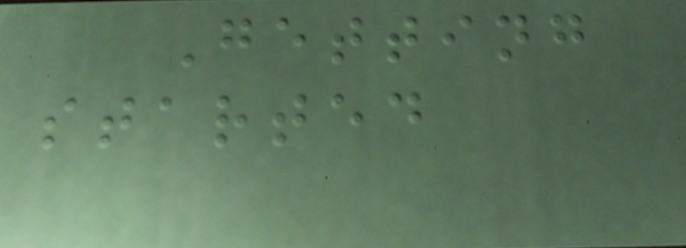Getting
started
